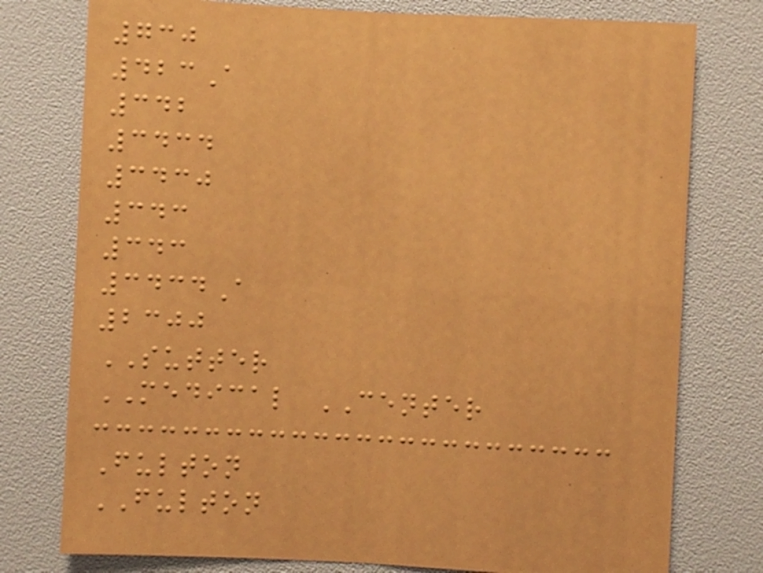730
423A
342
3434
3430
343
343
3434A
2300
SUTTER
MEDICAL CENTER
Fulton
FULTON
